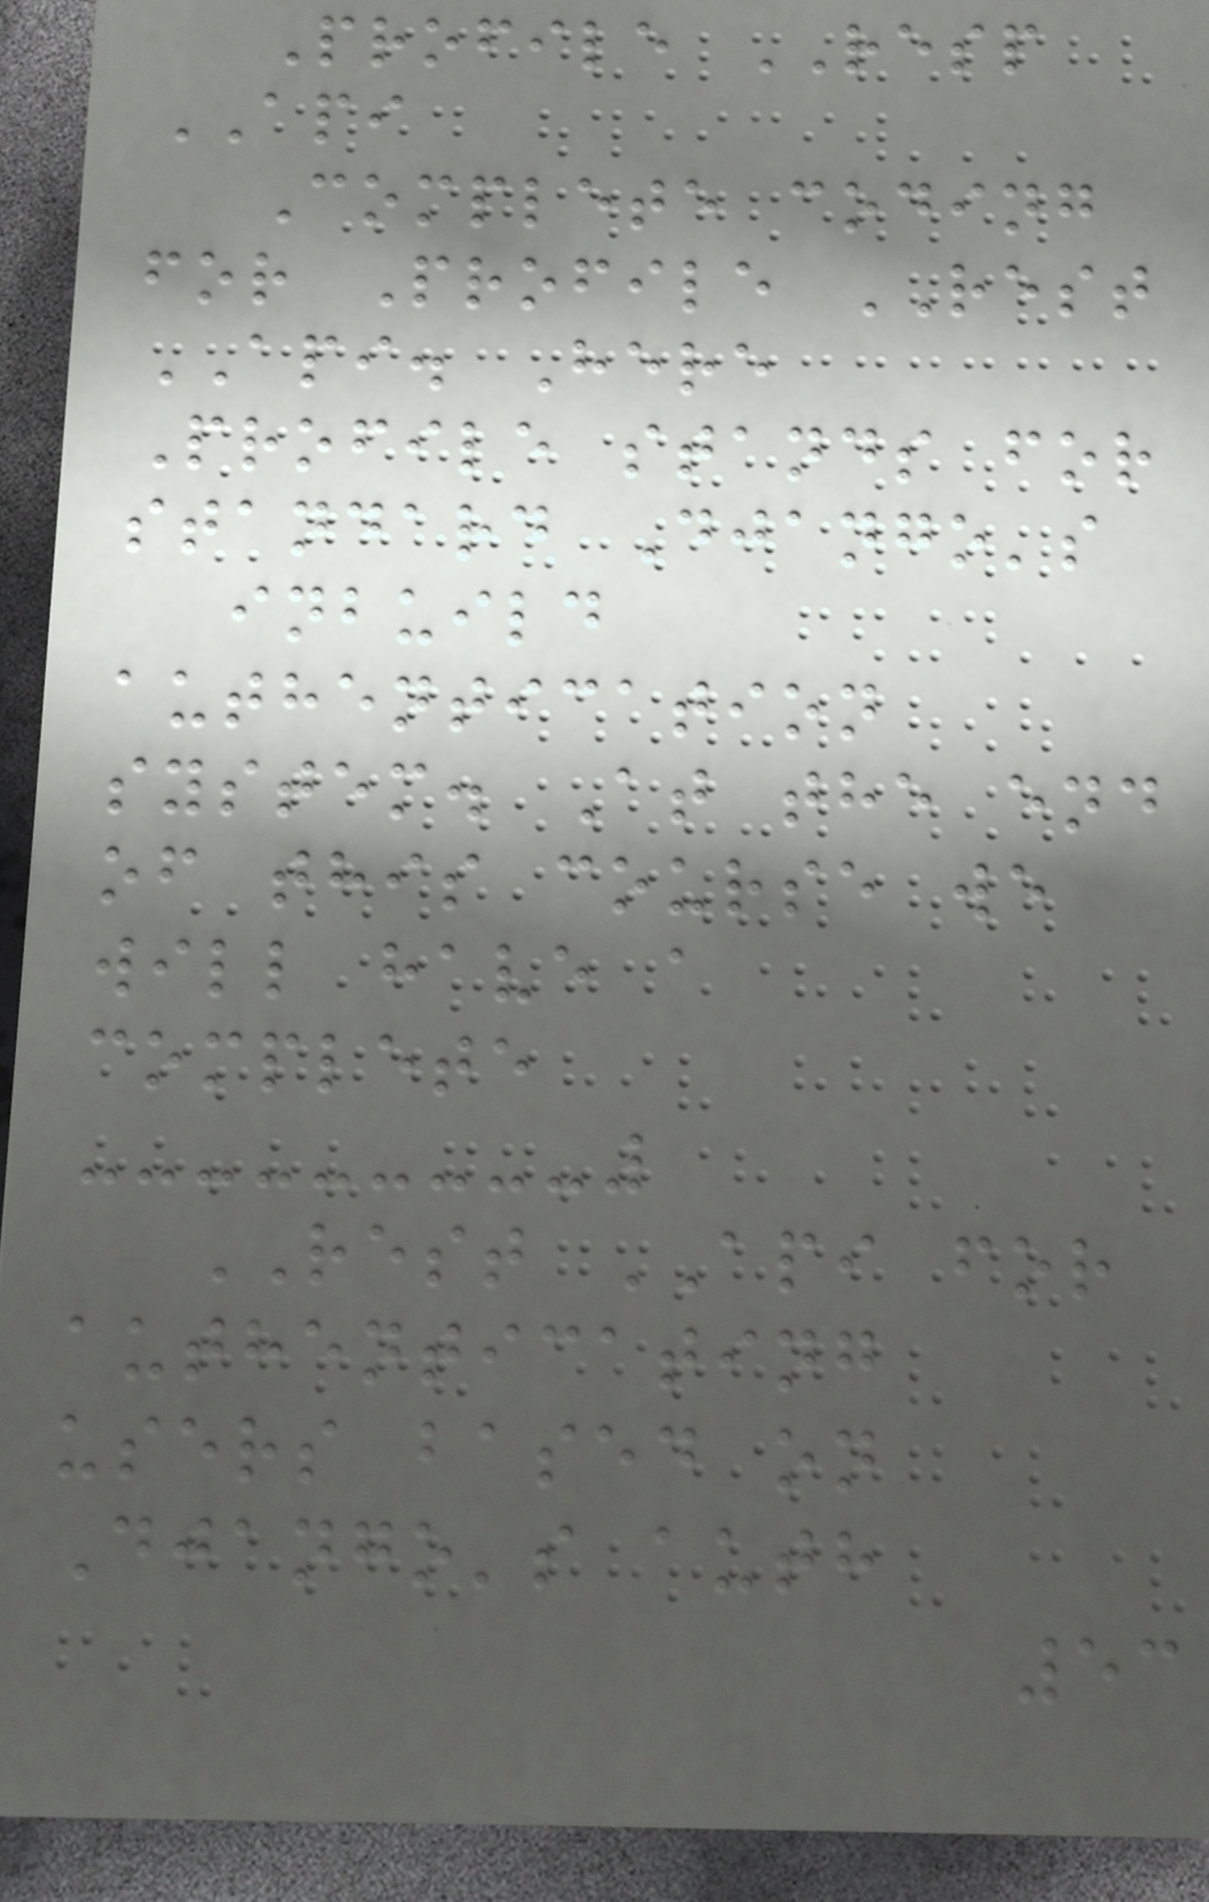Profile RESP
API
Complete coding
for Profile REST
API. Here
Profile stands for
standard Django's
inbuild
authentication
system. At the end
of this course we
will have a
complete
REST API for
authenticating
users based on
Django's auth
53
